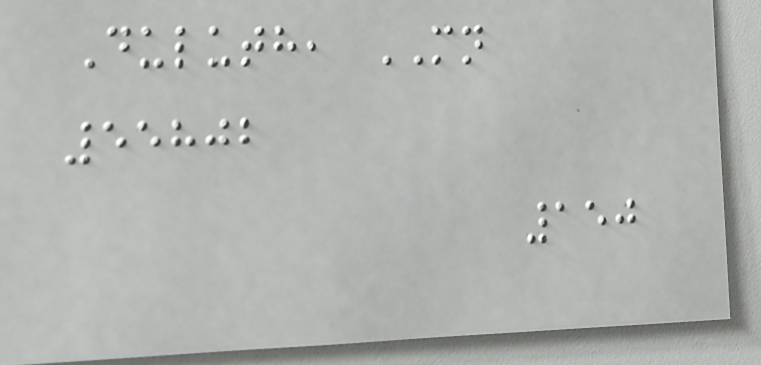Duluth, MN
55802
150
